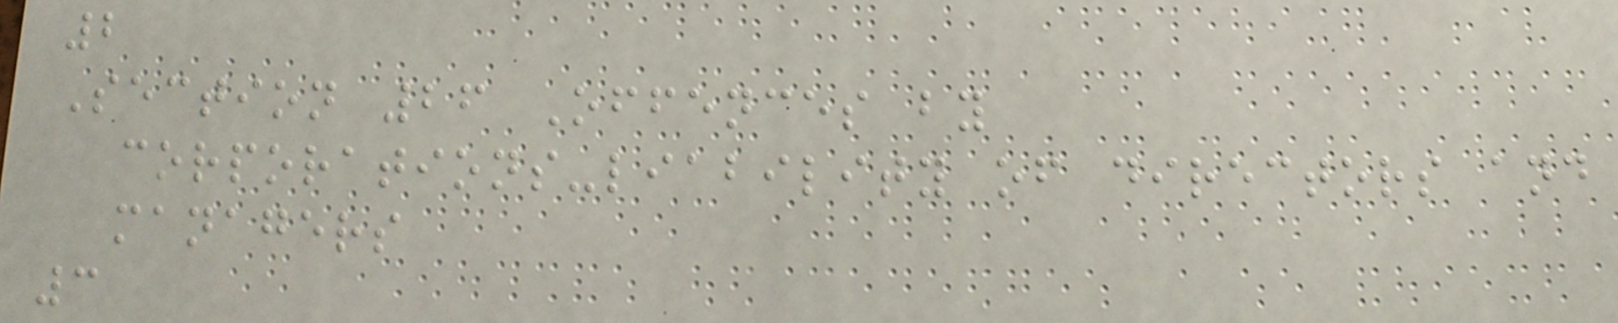2
Section 26 Offences by
corporations-liability of directors and
managers
3
